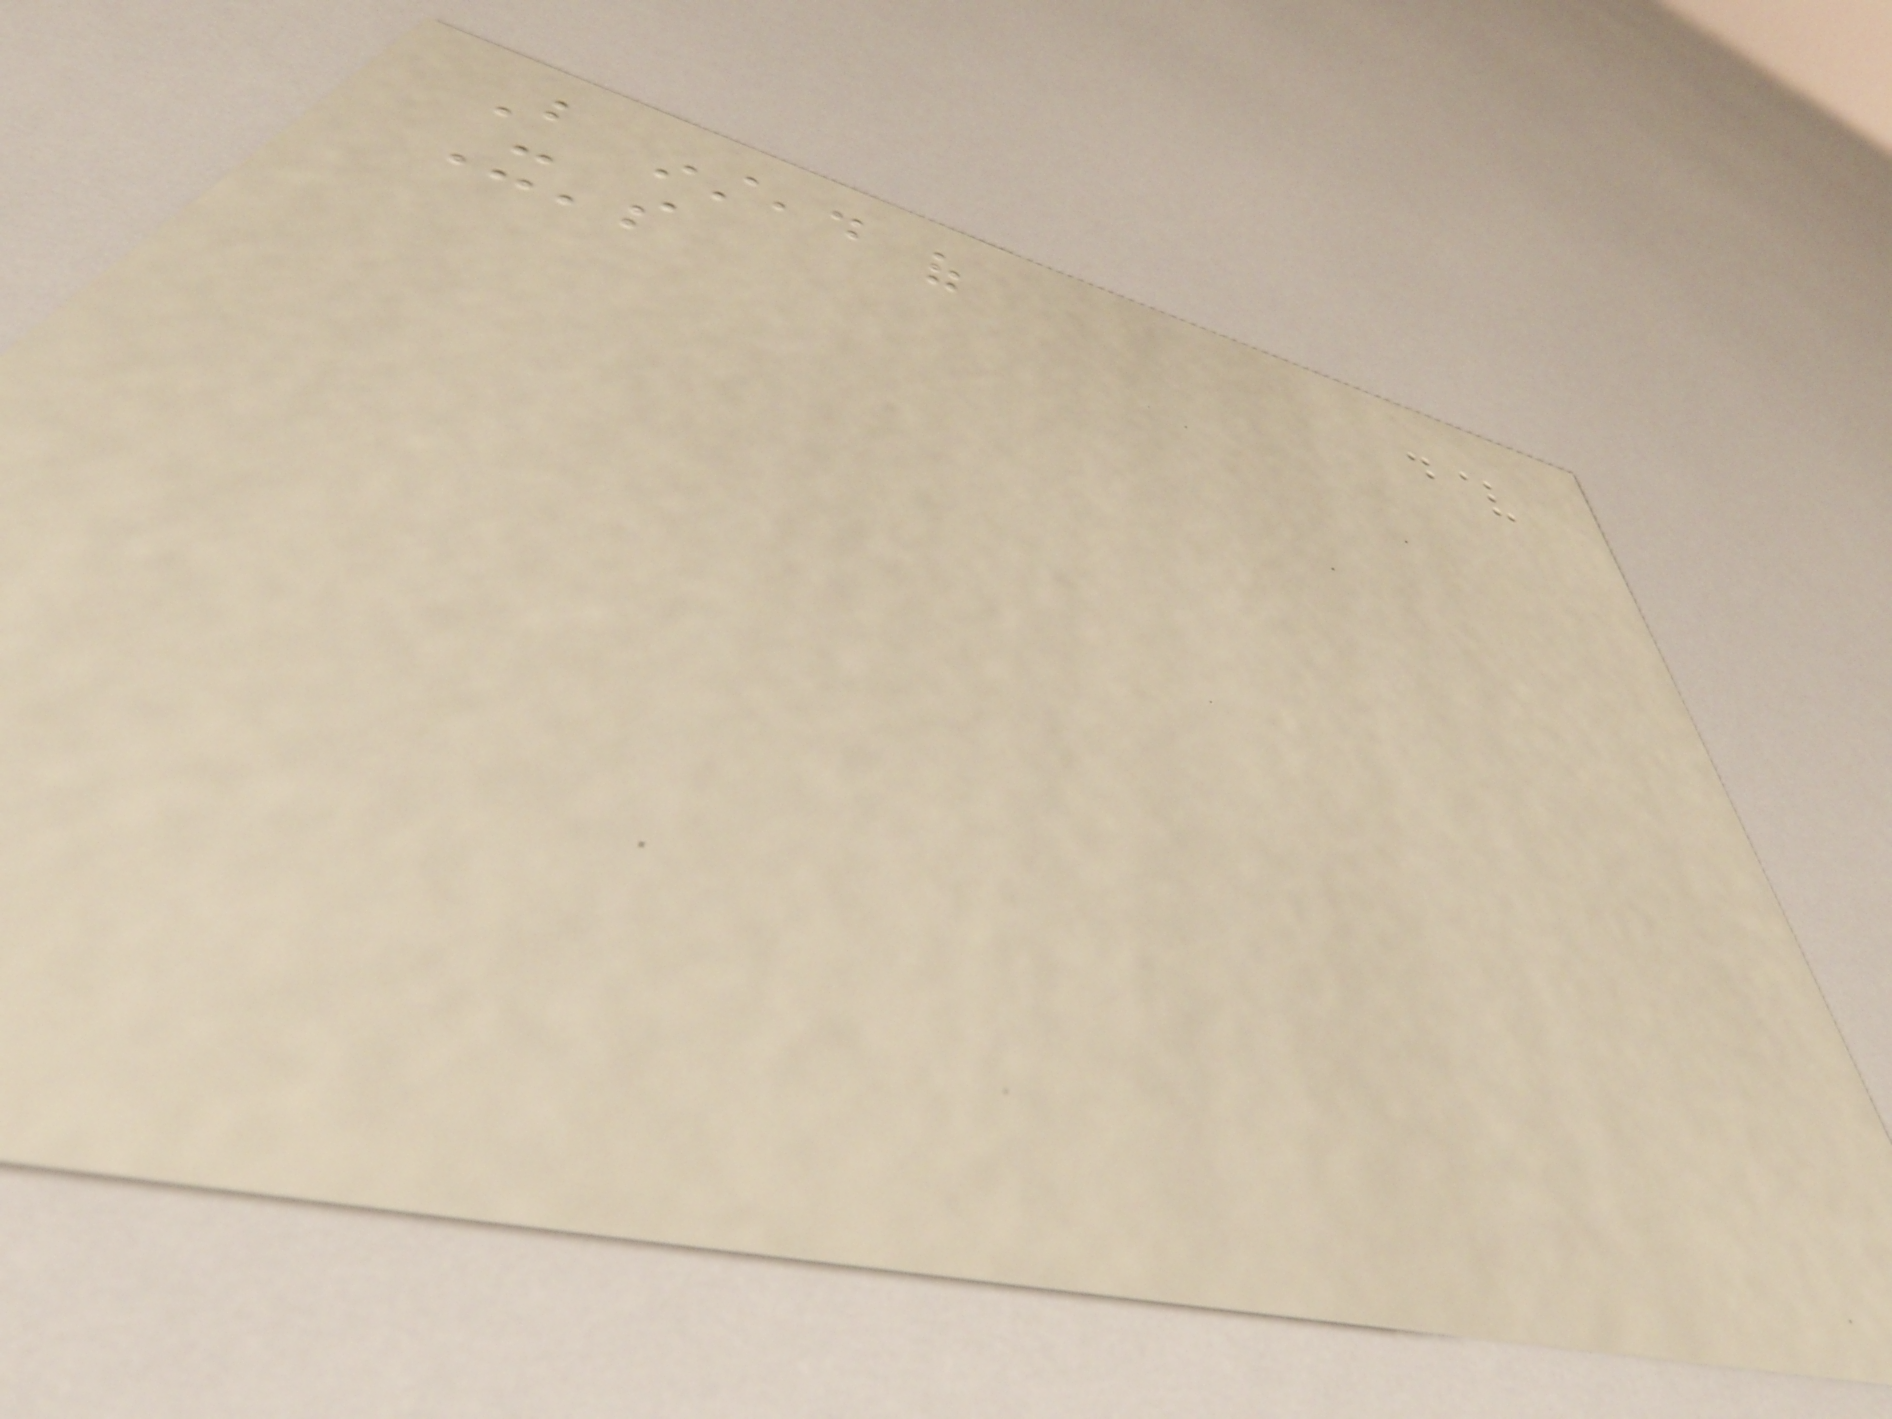But instead of
It's
